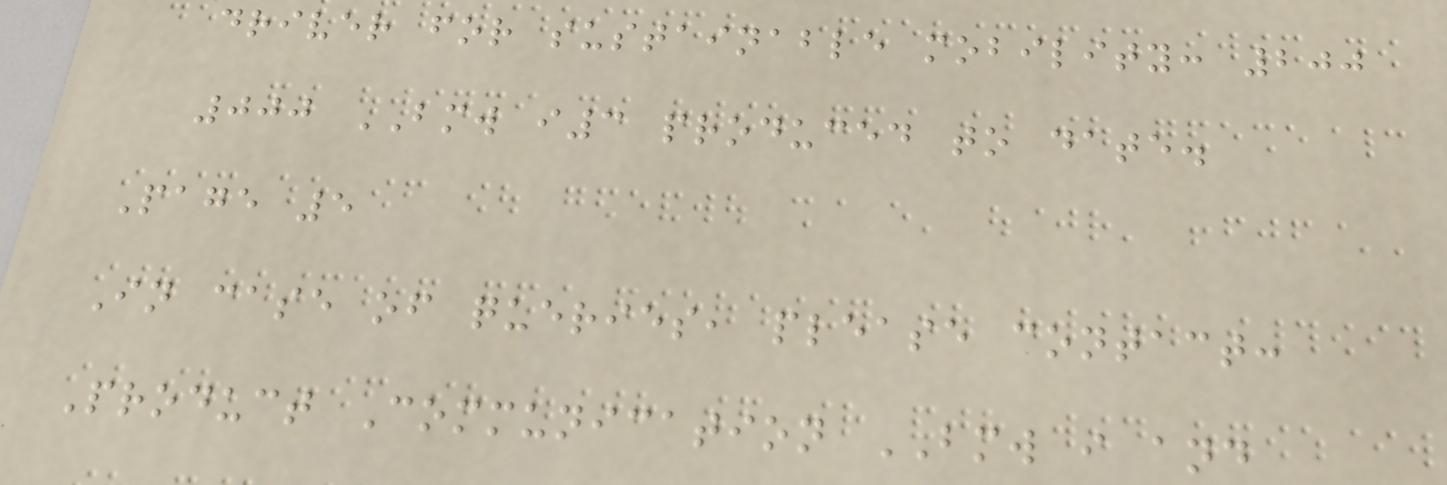driver for sustainable mobility: 200
000 BMW i3 produced to date.
Page 5
In case of queries, please contact:
Product Communication BMW i and
